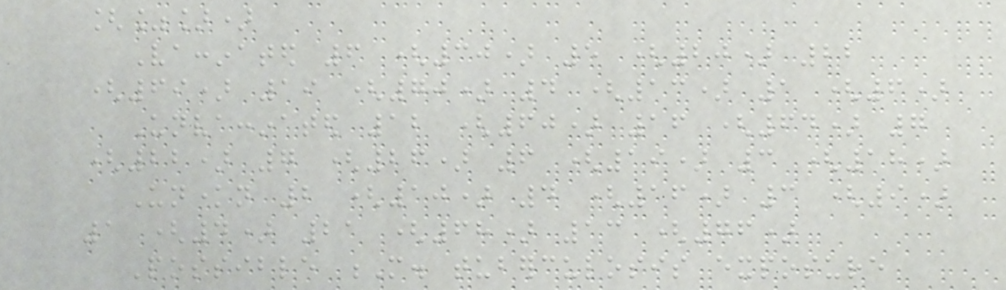[%])
Vaccinated 6 (30) 5 (20) 22
(69) 19 (70) 4 (13) 1 (6)
Unvaccinated 12 (60) 16 (64) 7
(22) 7 (26) 6 (19) 3 (18)
Unknown 2 (10) 4 (16) 3 (9)
1 (4) 21 (68) 13 (76)
Possible M. tuberculosis exposure
